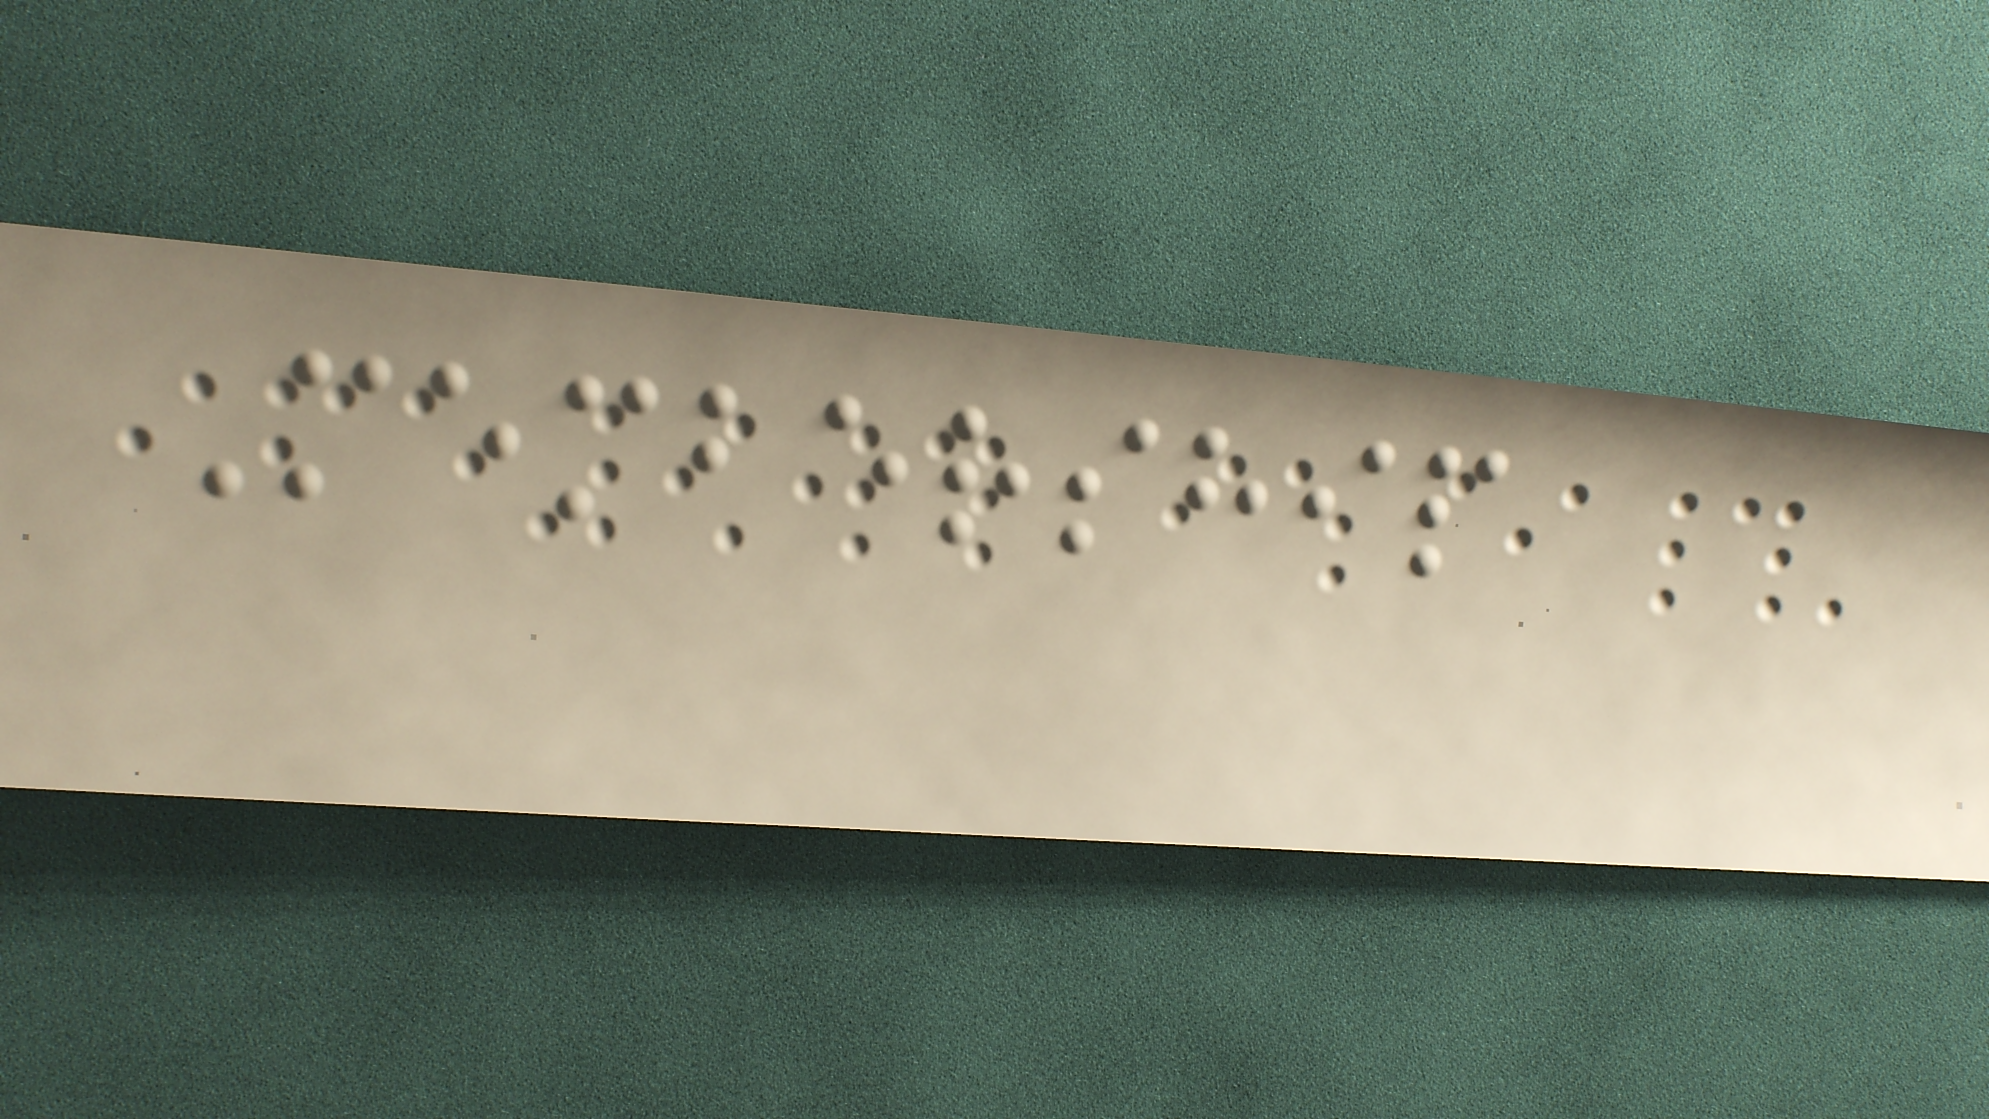Membership
